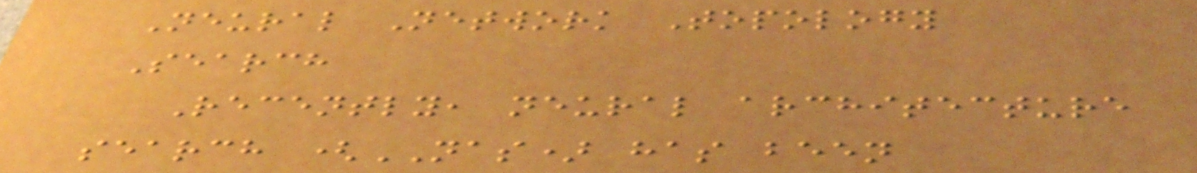Neural Network Topology
Search
Recently, neural architecture
search (NAS) has been
